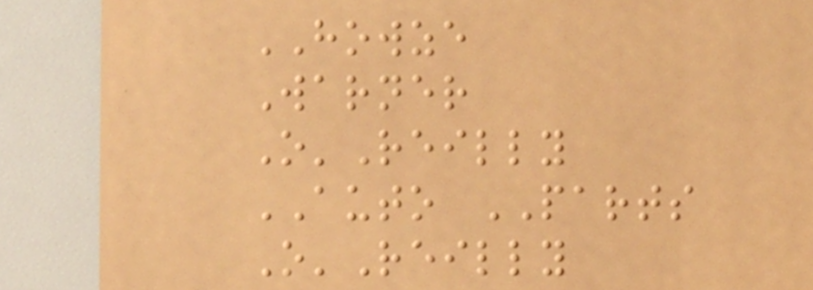HOWZE
Warner
O'Reilly
AUTO PARTS
O'Reilly
